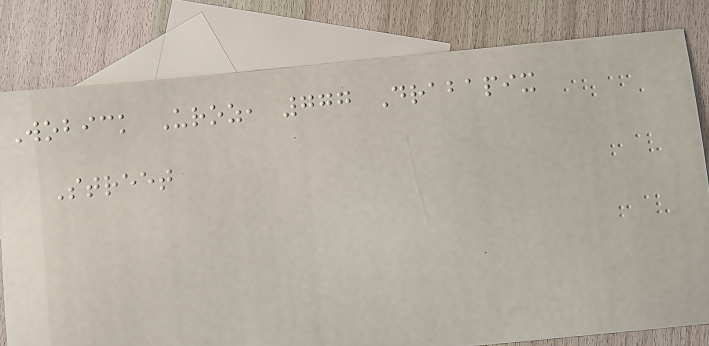Wobick Uroz, 777 Drabapix
Street
